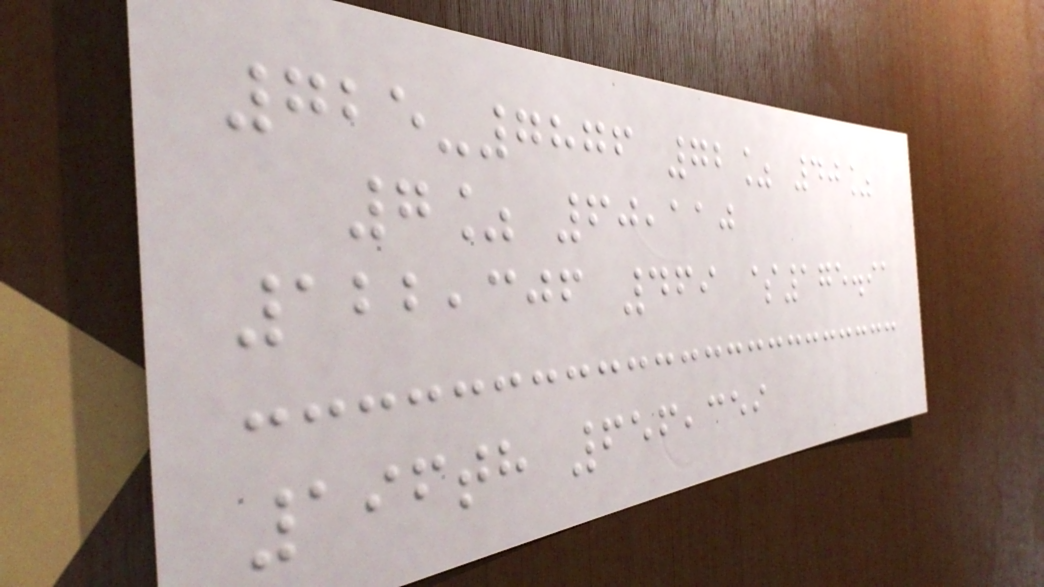725-7876 72% 40%
7% 60,110
122,306 469 $175.91
196th 656,359
